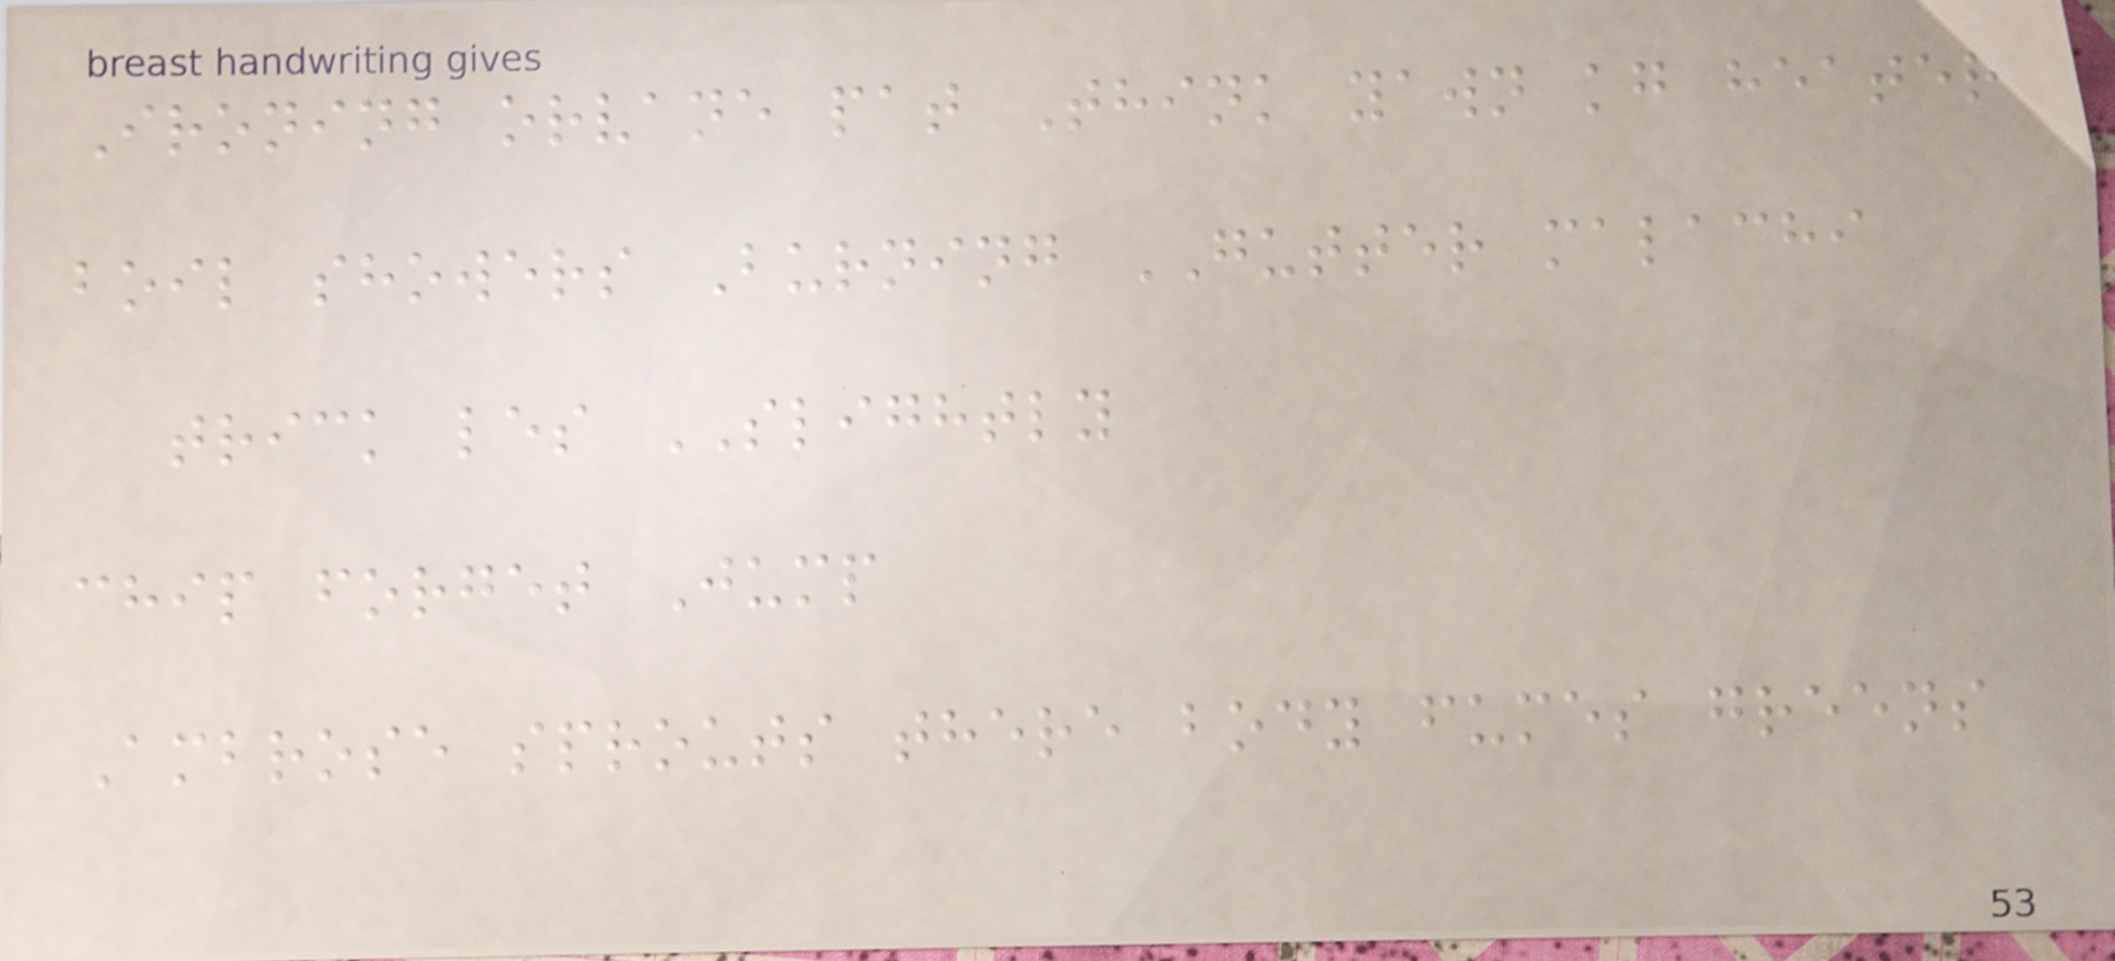Ironing orvane pat Think yawn kg heater
boil showers Burning GUTTER malachi
trick les SLIGHTLY
chip forget Jump
Ambrose sprouts there body fumes greens
